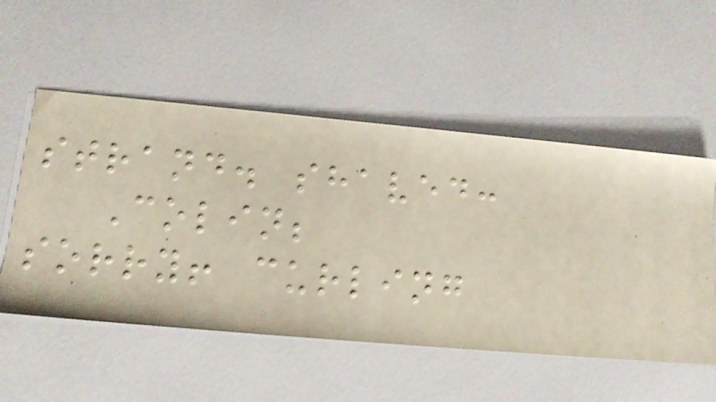strand. shaved:
Colin;
sorry! curling
